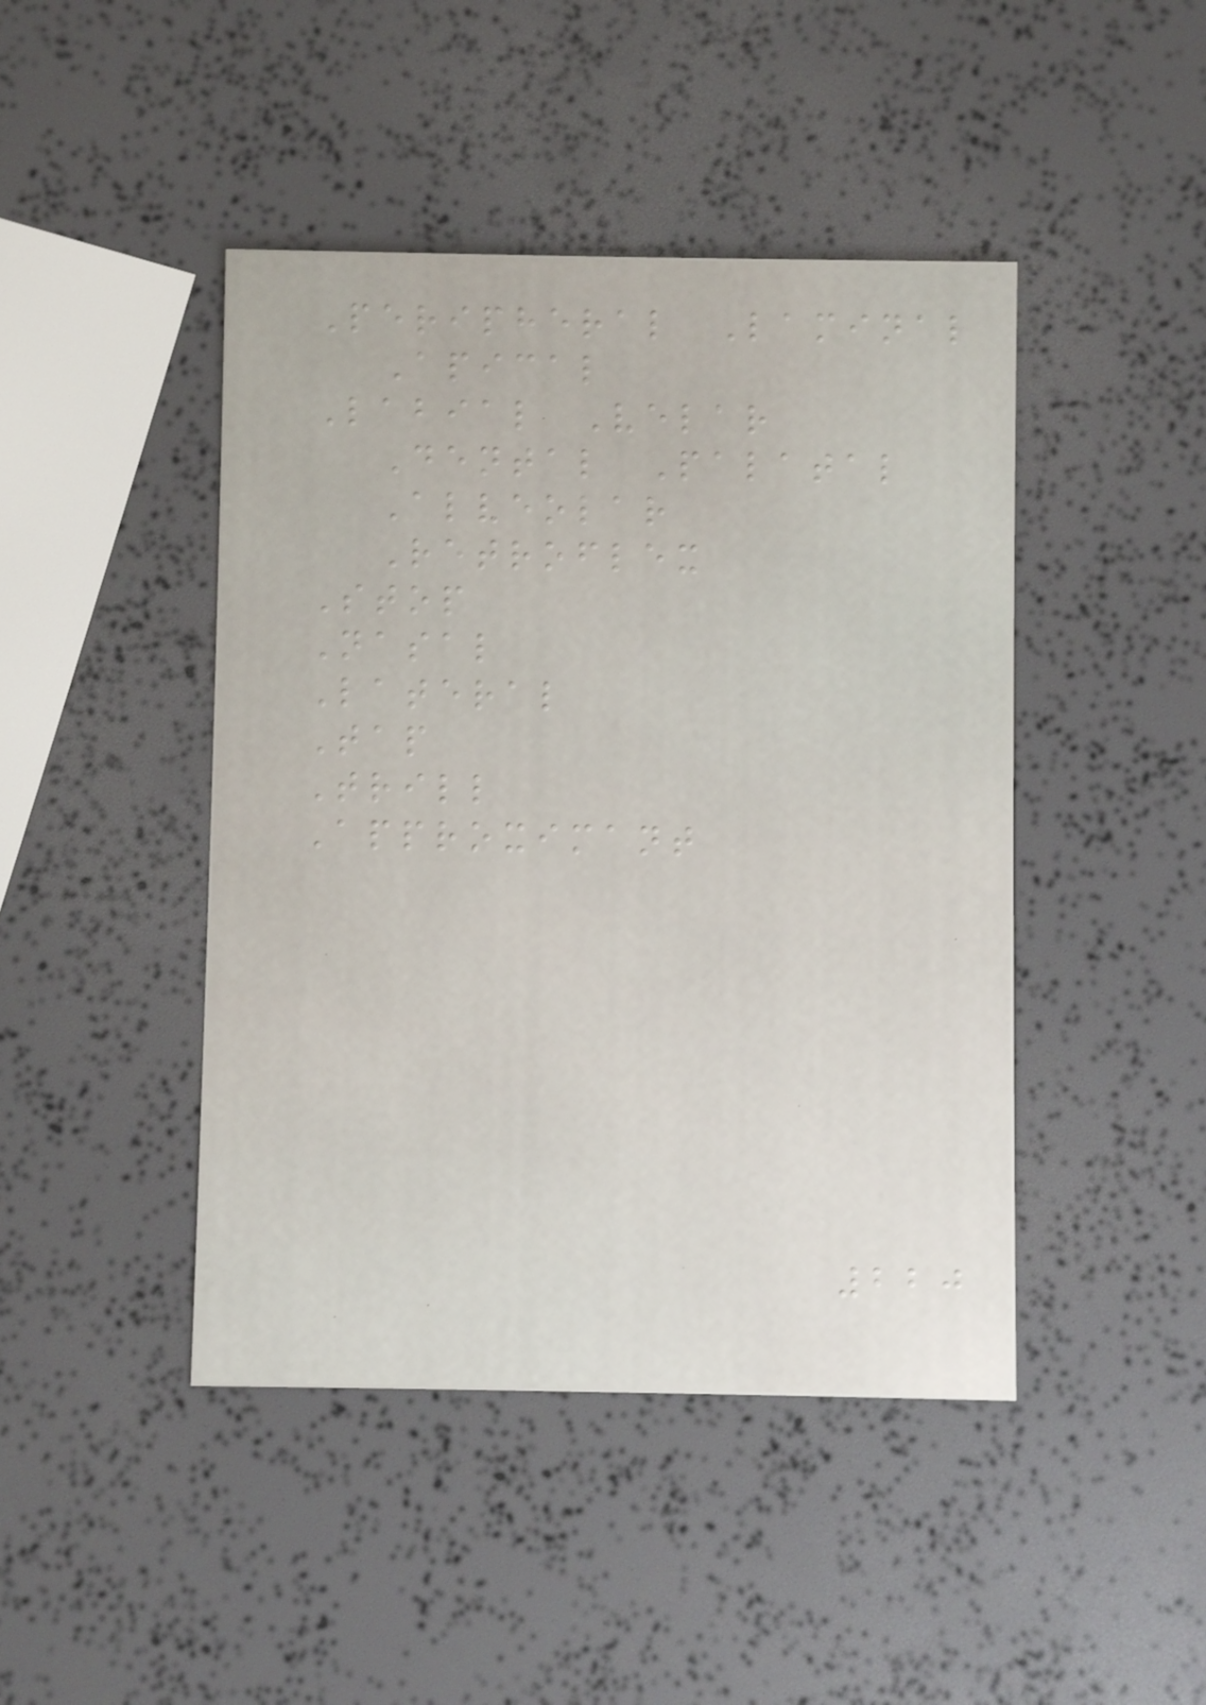Peripheral Laminal
Apical
Labial Velar
Dental Palatal
Alveolar
Retroflex
Stop
Nasal
Lateral
Tap
Trill
Approximant
220
